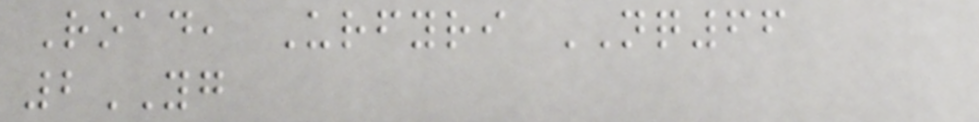Road, Urfyri NQ66
2YG
